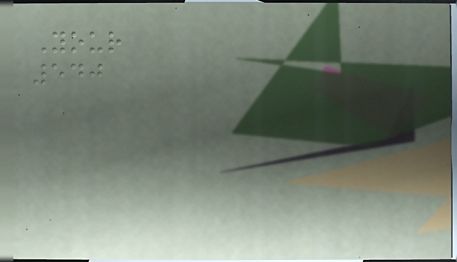Your
540
